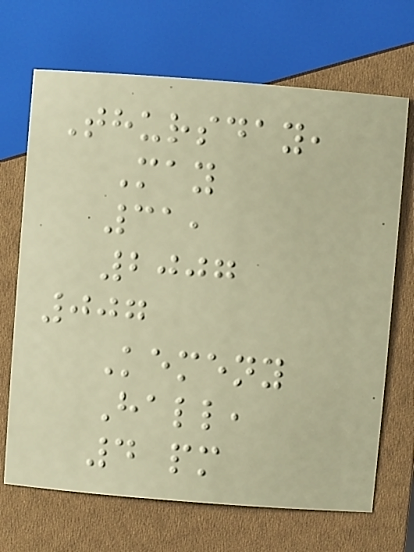Thursday,
May
31,
2007
007
Kemeny
Hall,
4 pm
